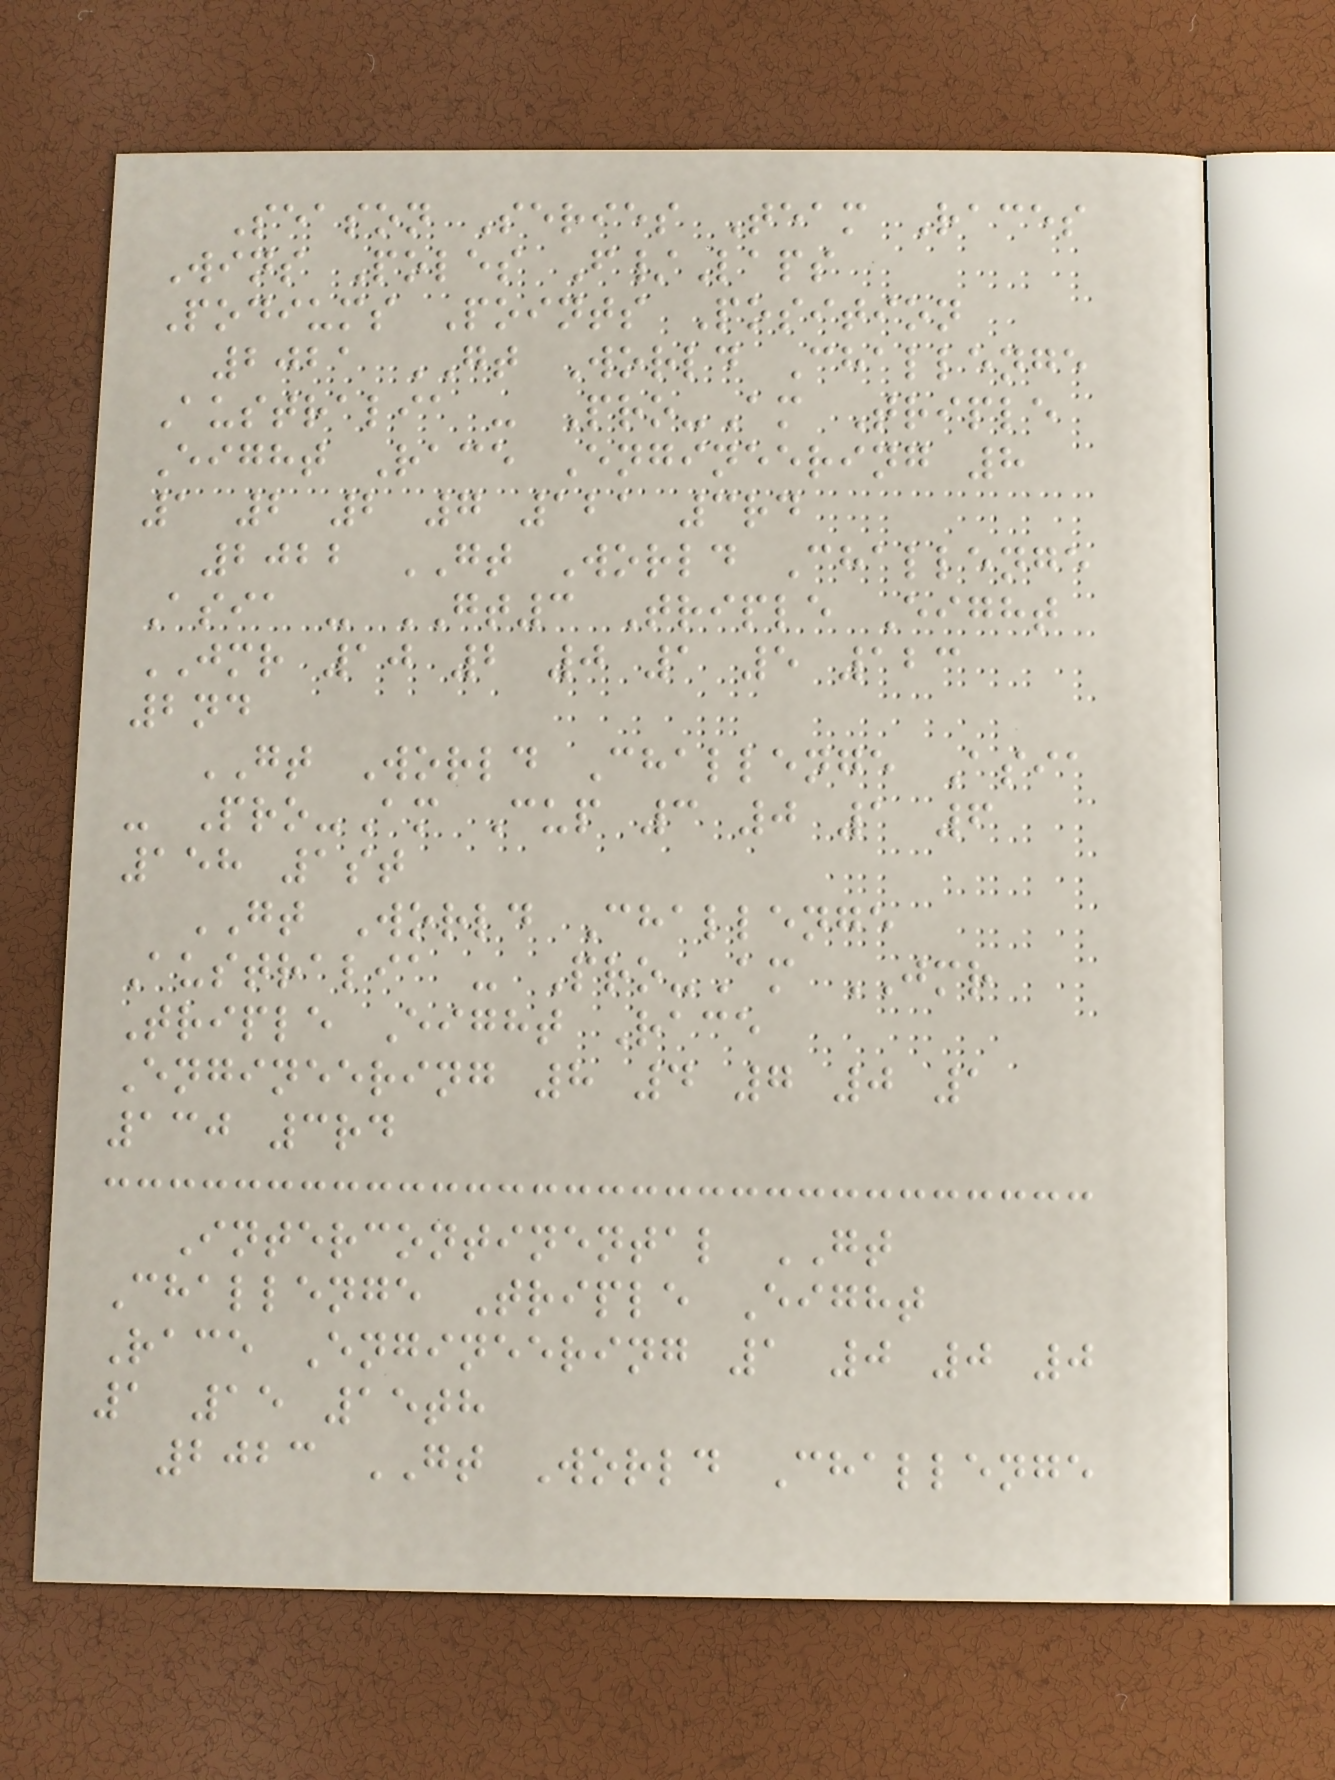Season Series Team Races
Wins Poles F/Laps
Podiums Points Position
2021 GT World Challenge
Australia - Pro-Am Triple
Eight Race Engineering 8
1 2 2 7 121 3rd
2022 GT World Challenge
Asia - GT3 Triple Eight
JMR 10 2 0 1 5 123
2nd
GT World Challenge Asia
- Pro-Am Cup 3 0 1 6
158 1st
GT World Challenge
Australia - Pro-Am JMR
Triple Eight Race
Engineering 8 4 7 0 1
130 3rd
Intercontinental GT
Challenge Triple Eight
Race Engineering 1 0 0 0
1 15 15th
2023 GT World Challenge
